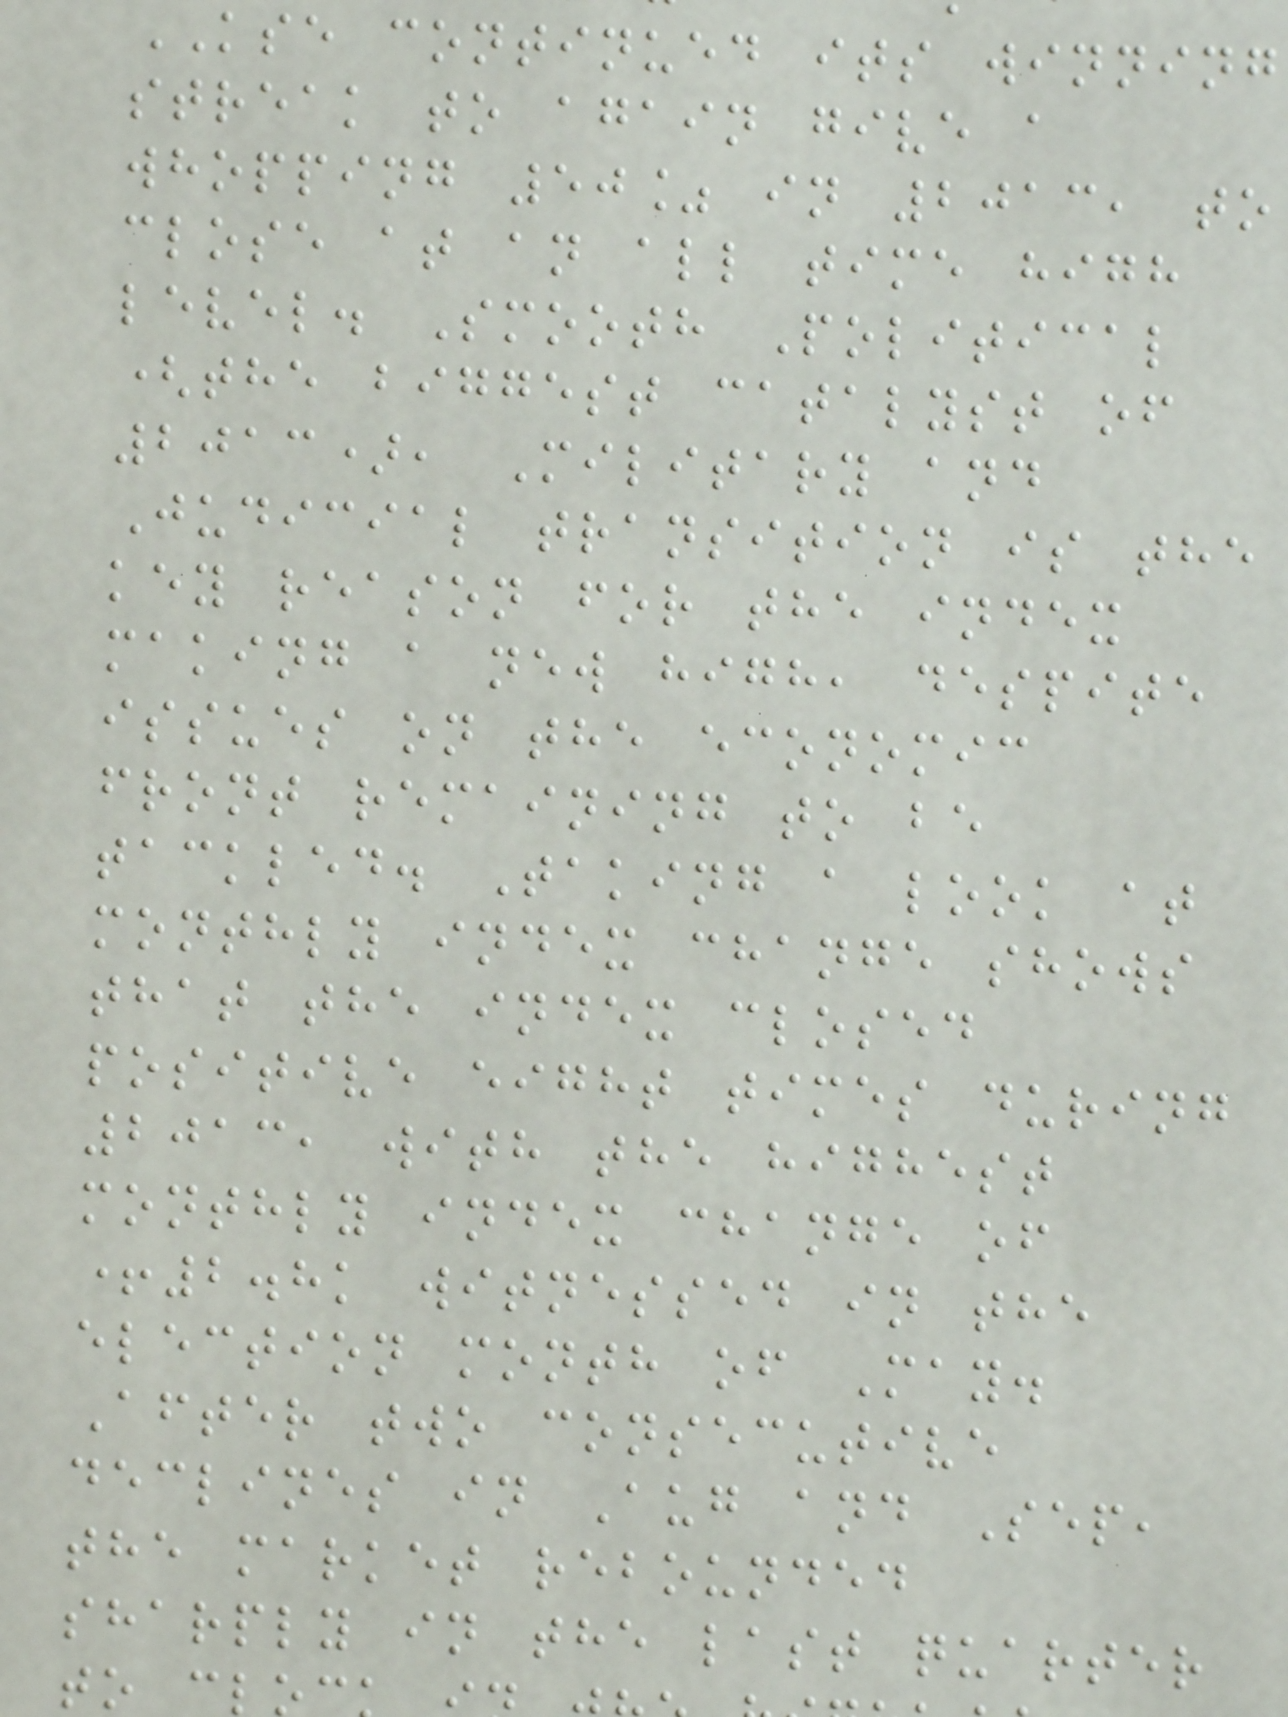KSE continued its winning
streak to again give a
whopping 50% in 2013, to
close at an all time high
level. Smooth Political
(the biggest catalyst of
2013), Military and
Judicial transition is the
key reason for the index
making a new high, despite
issues on the economic
front remaining to be
tackled. Taking a look at
monthly index change shows
that the index closed
positive eight times during
2013, with the highest
monthly index change of
+2.8k witnessed in the
election month of May.
After two consecutive
declines in Aug and Sep,
the market rebounded
sharply in the last quarter
